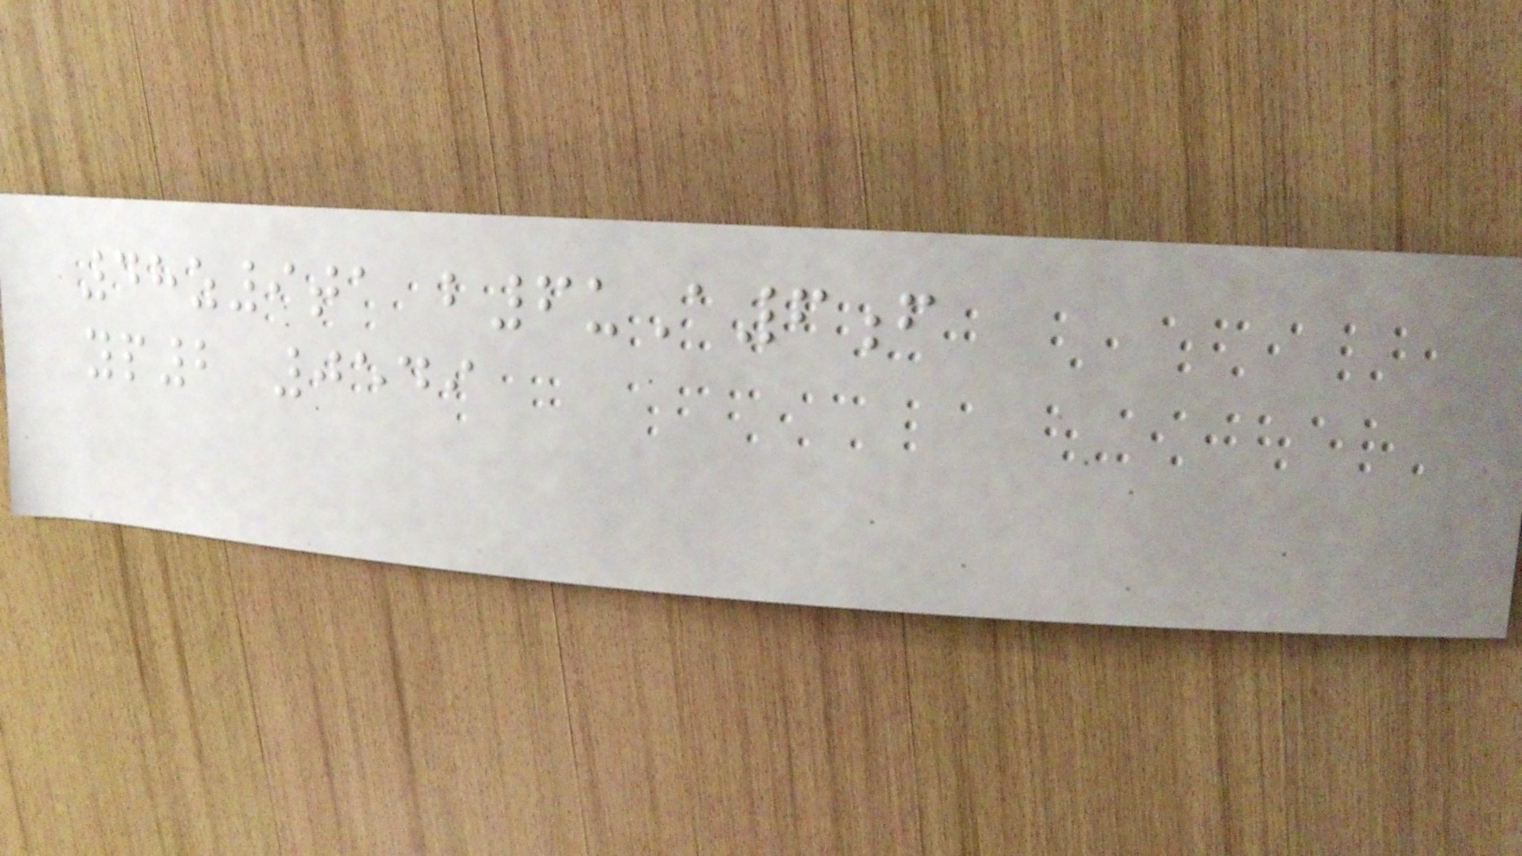48z9ta b6uA6f
yp2 0549
